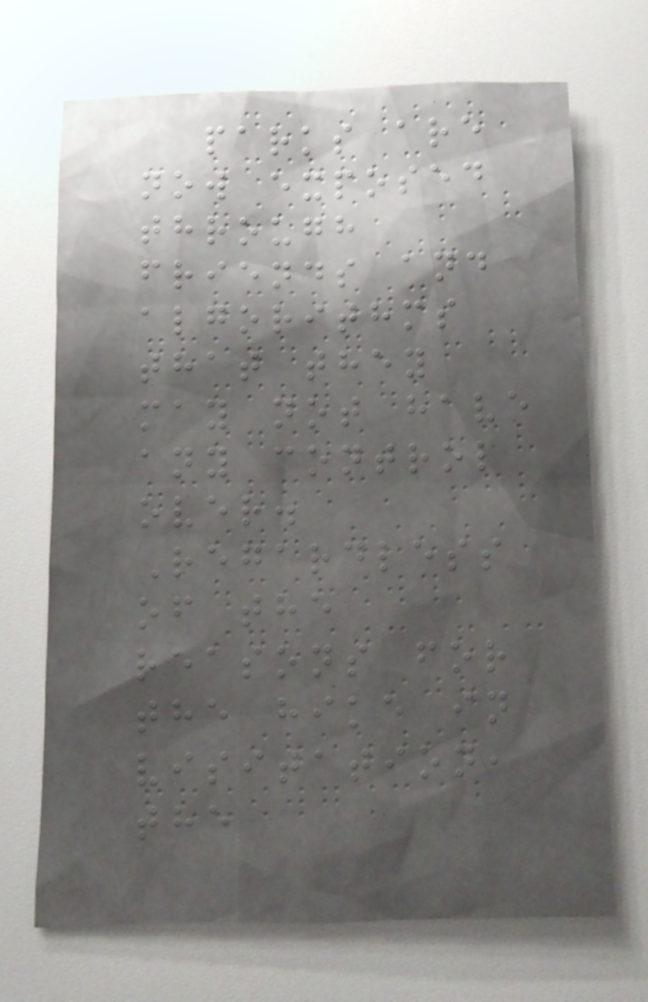parks are
now exposed
through
friends and
algorithms
that they
may not have
any control
over.
Regardless
of the
reasons for
the hike in
visitation,
the
